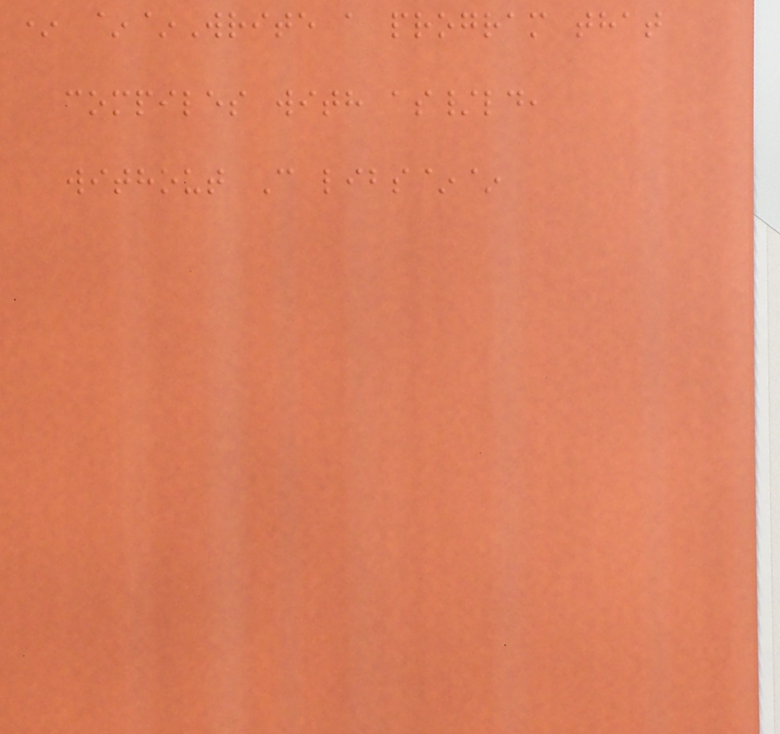* ~~Write a program that
compiles with as/ld,
without C libs~~
